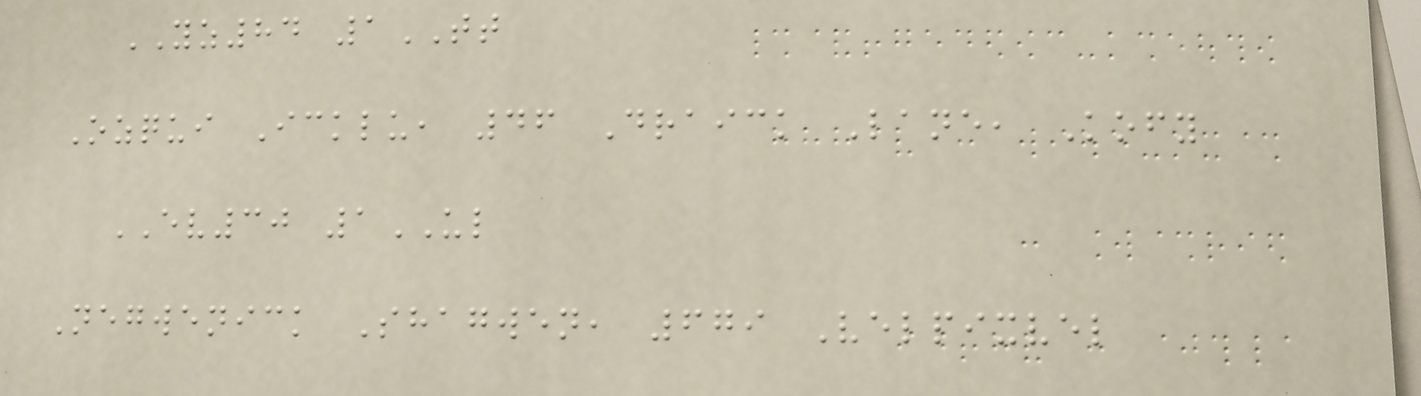YZ84 1TT
Ozqui Icklu, 46 Draick Lane, Kofy
EV30 1UL
Negwenick Shagwen, 679 Velpixvel
